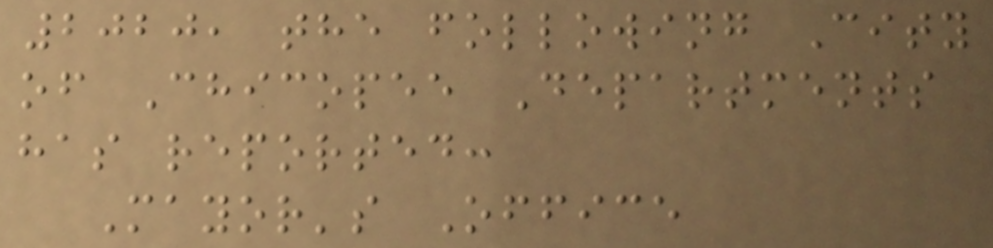2020, the following City
of Chicopee Departments
has reported:
Mayor's Office
